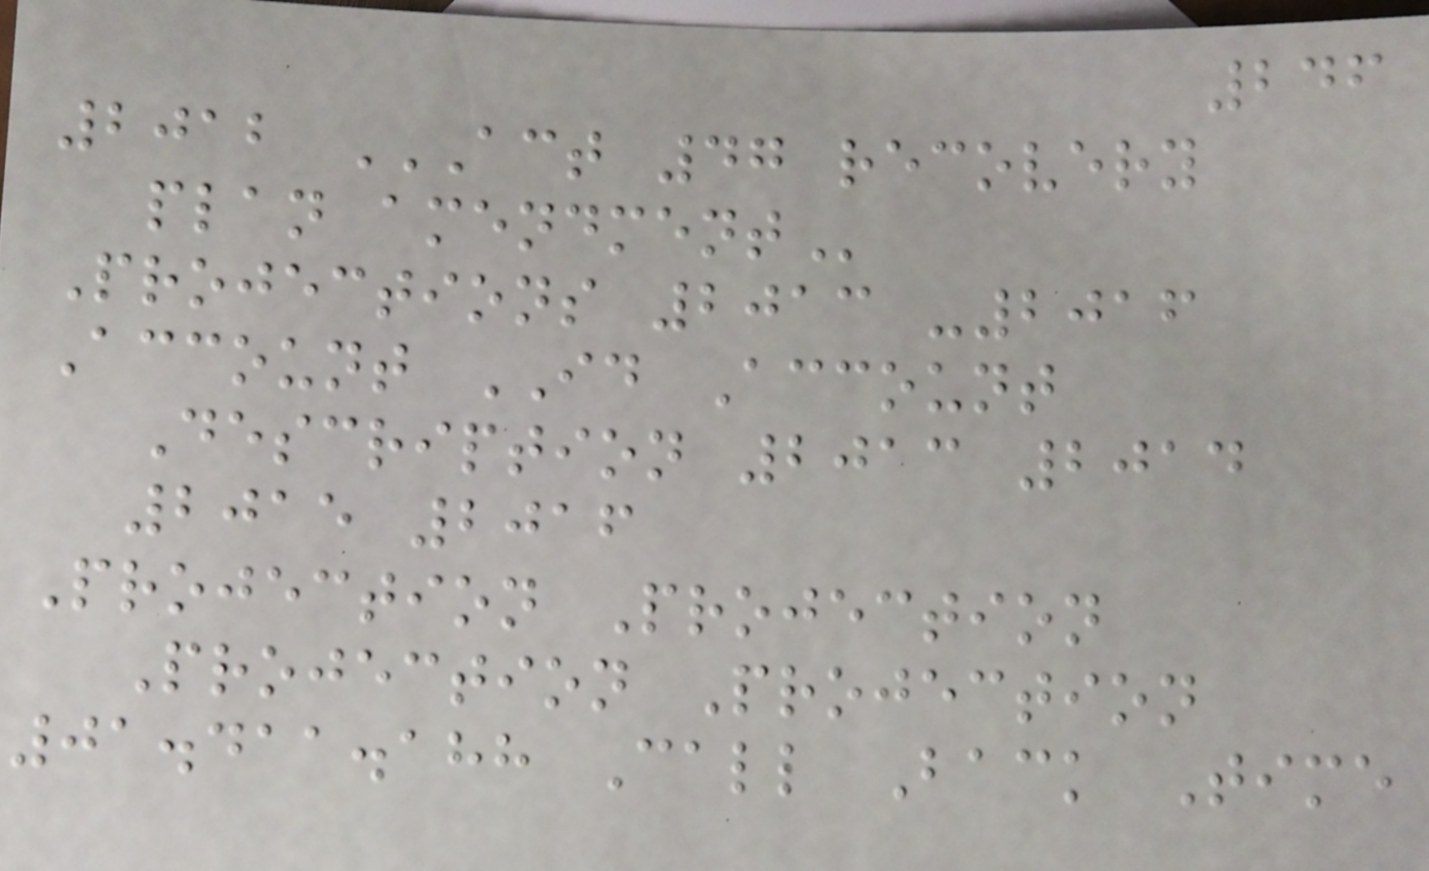246
2012 ACT 47 RECOVERY
PLAN AMENDMENT
Projections 2013 -2016
Account ID Account
Description 2013 2014
2015 2016
Projection Projection
Projection Projection
01.411.188 Call Back Time
